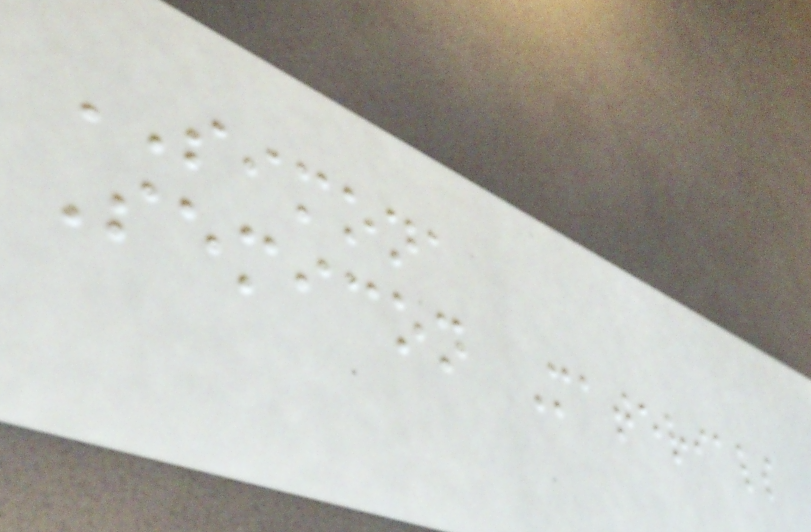SIMONA
Semicon Materials
